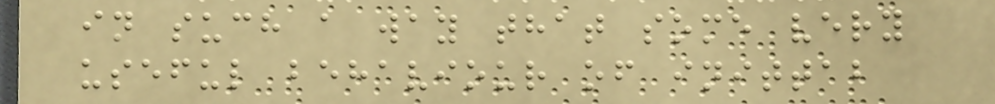in such a way that some very
useful behaviour of inittab
